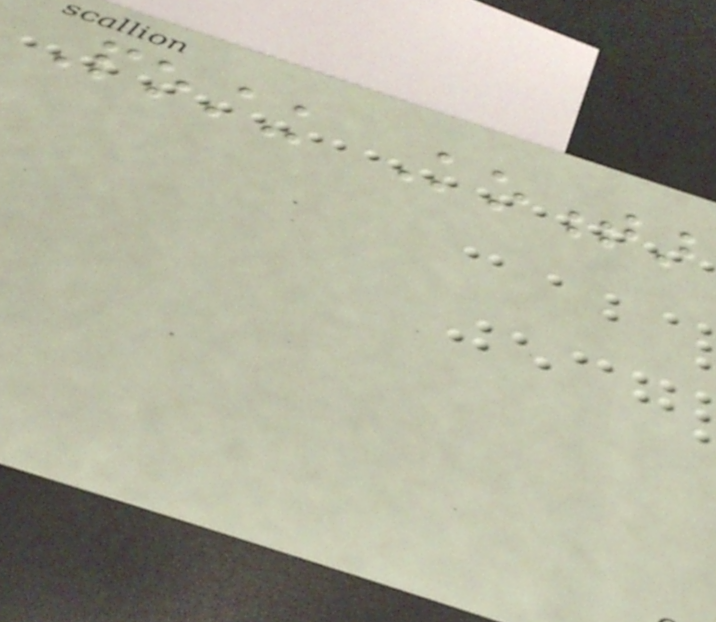Posting Komentar
